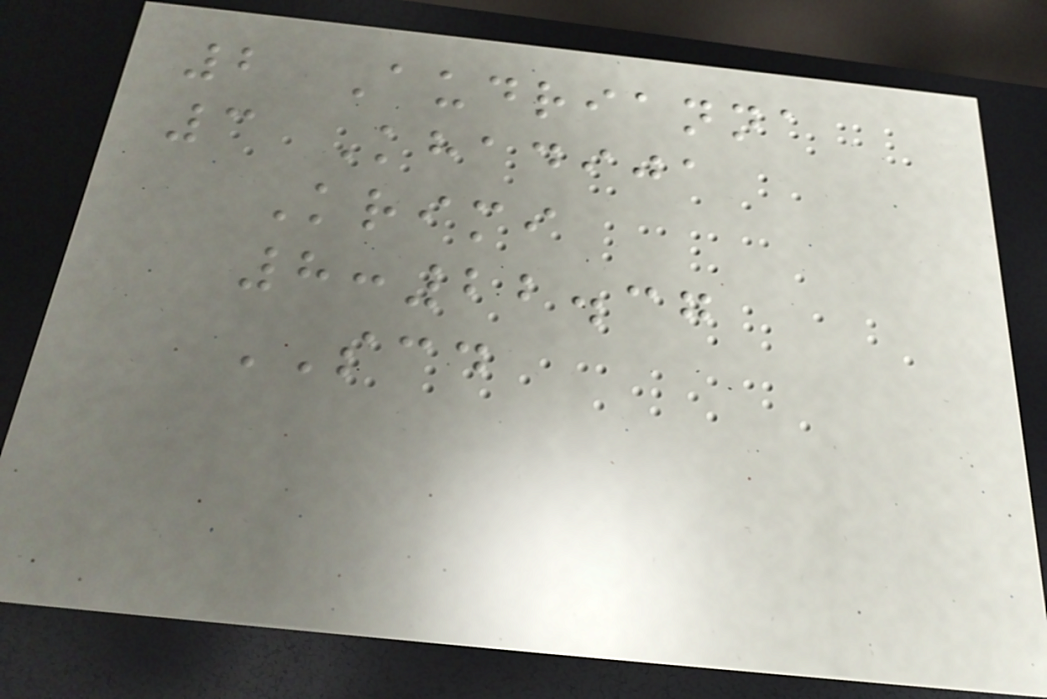2 Audrianna
3 Khadija
Krimi
8:22.37
SCD
